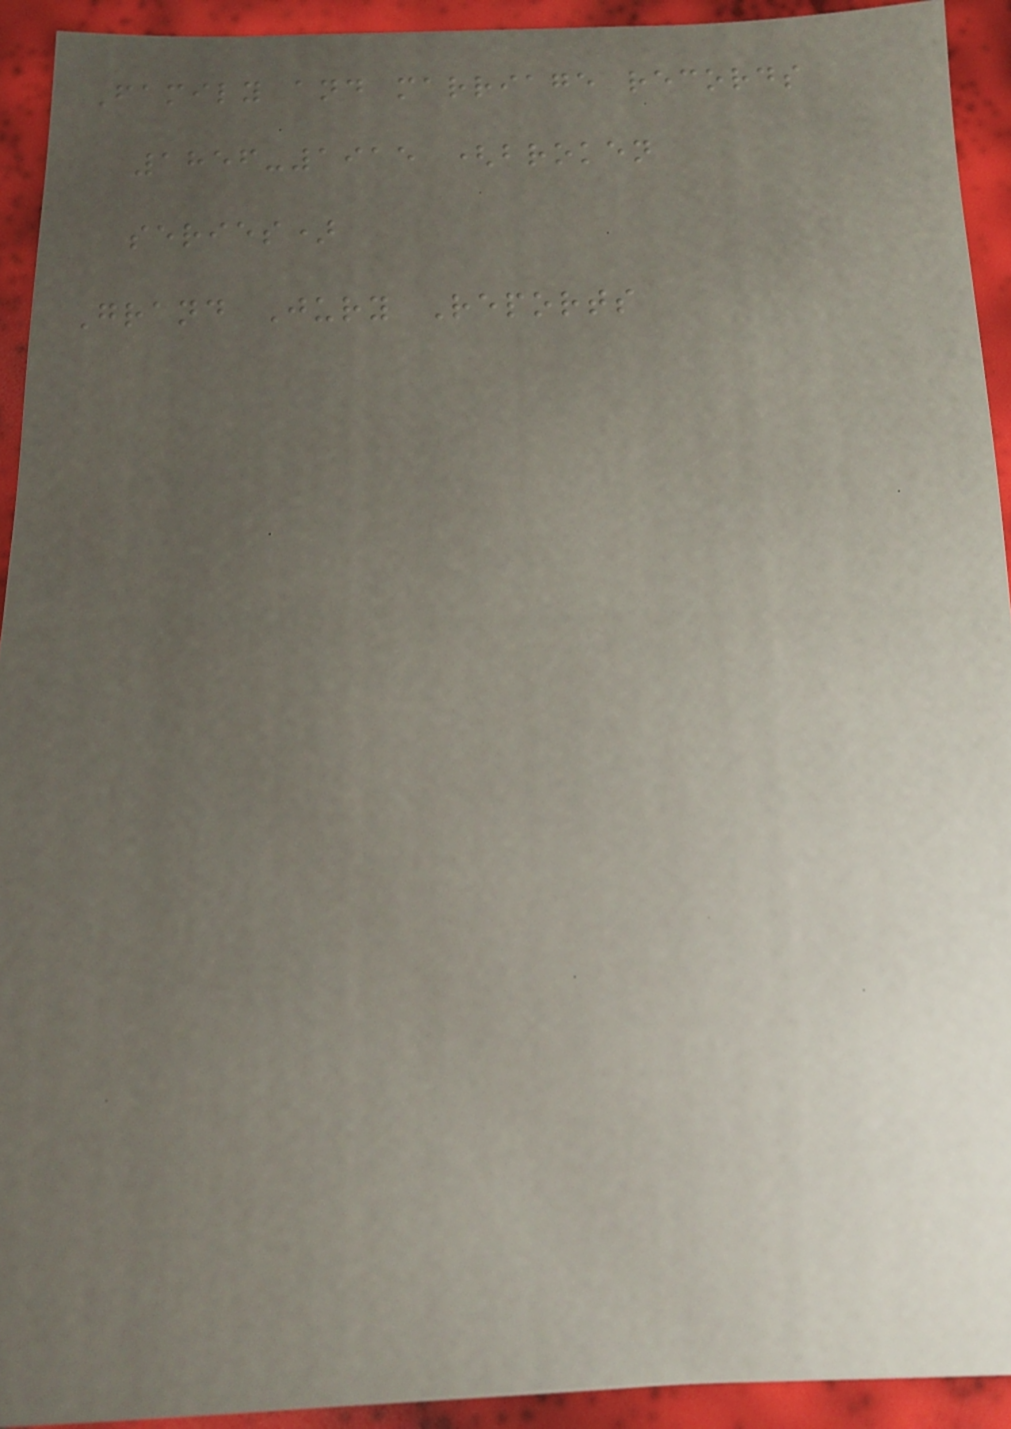Family and marriage records
1856-1915 (broken
series)
Grand Jury Reports
